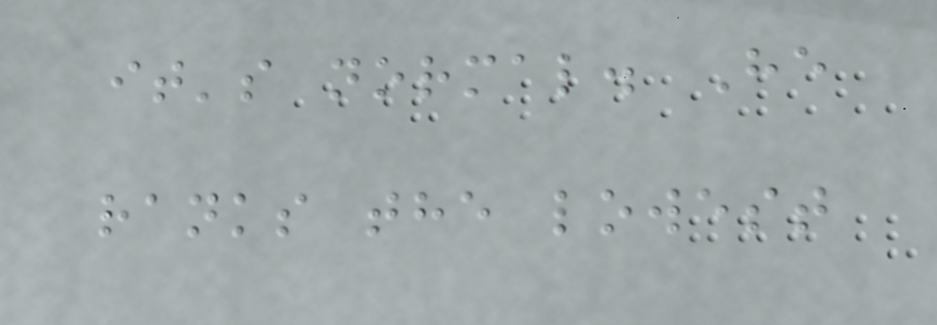it's normal. He
ranks the lowest
